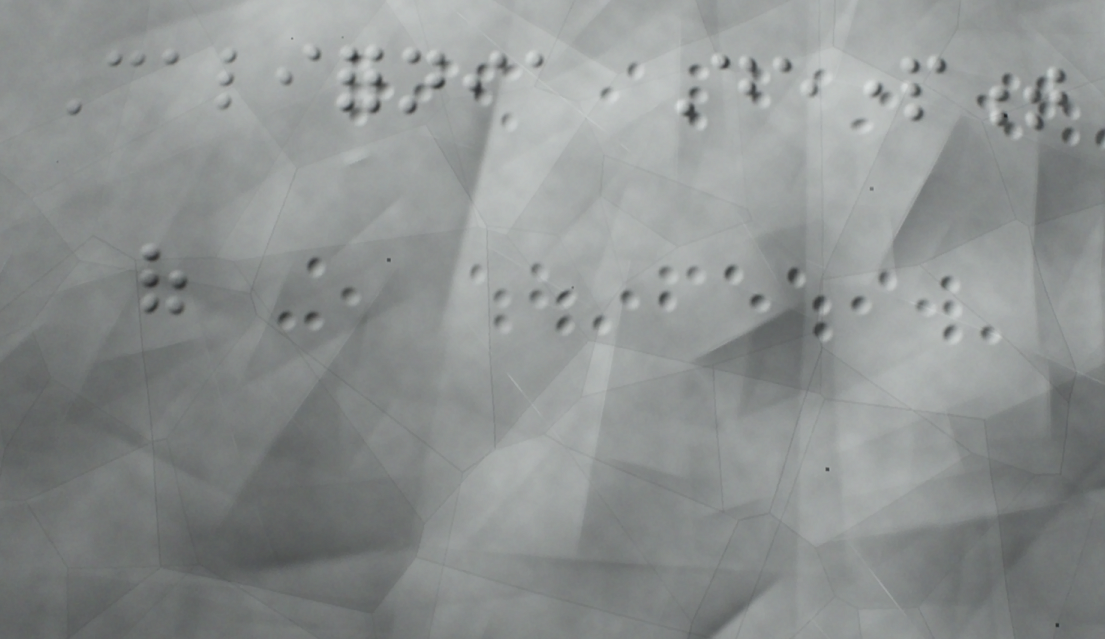California Department
of
